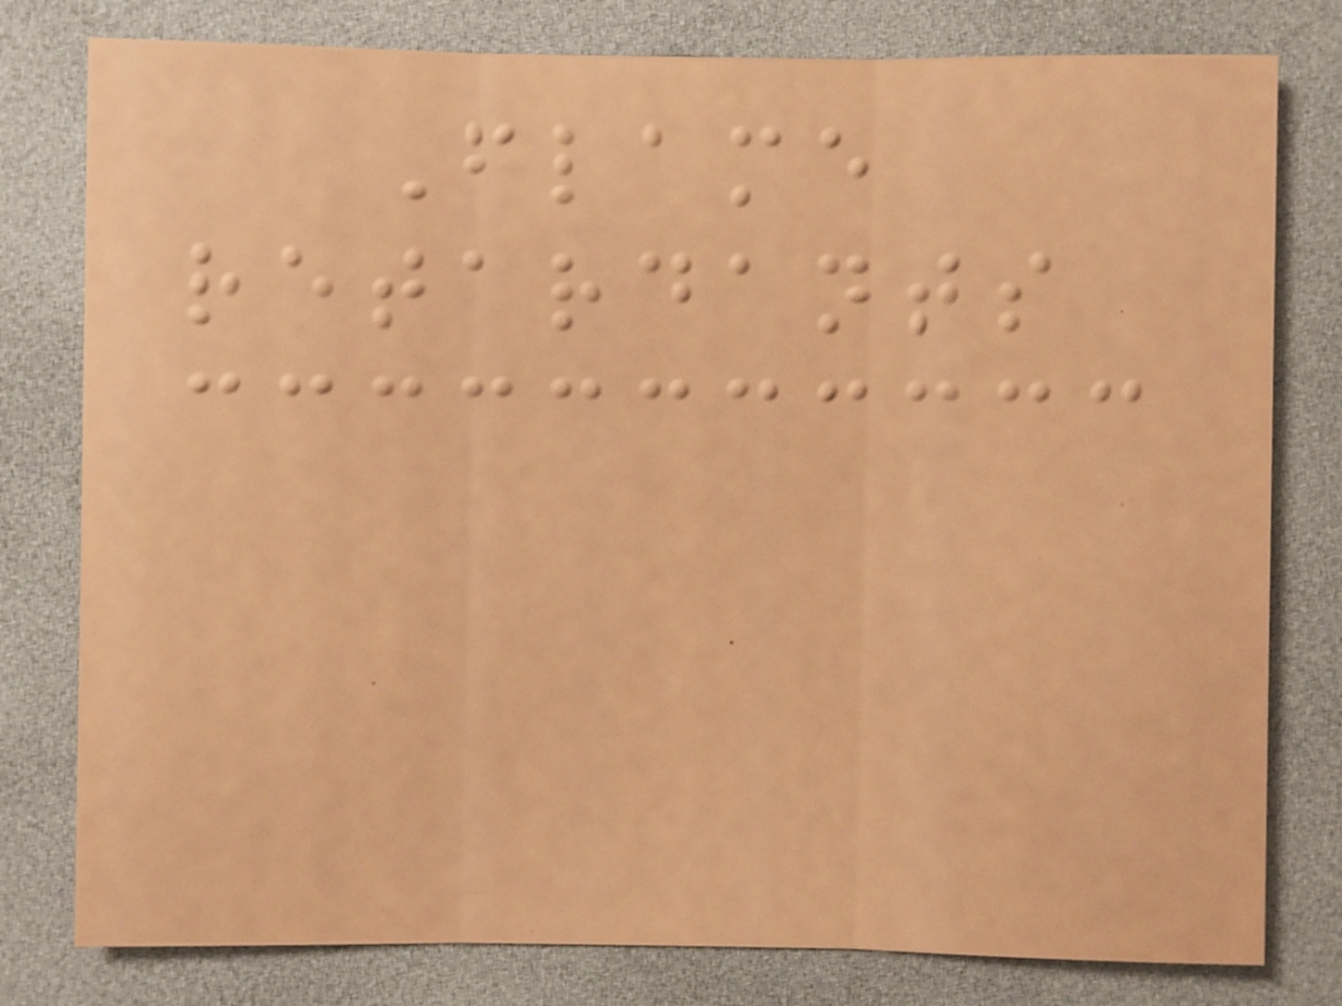Flame
retardants
